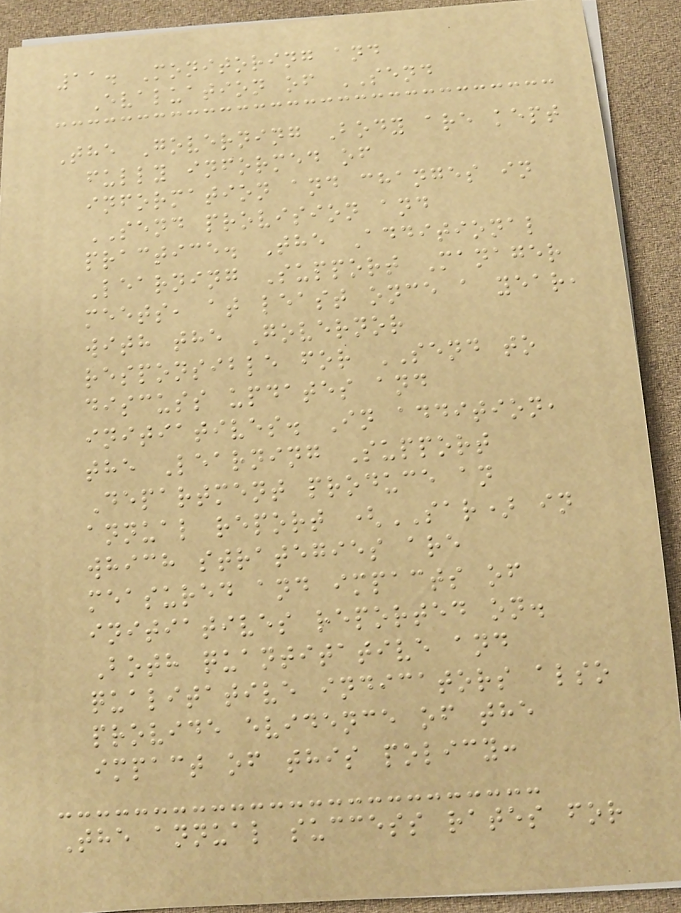11. Monitoring and
Evaluation of SEND
The Governing Body are kept
fully informed of
information and changes in
SEND provision and
practice. The Additional
Learning Support Manager
meets, at least once a year,
with the Governor
responsible for SEND to
discuss updates and
initiatives. In addition,
the Learning Support
Department produce an
annual report (SAR) in
which strategies are
measured and impacts of
initiatives reported on.
Both quantitative and
qualitative indicators also
provide evidence of the
impact of this policy:
The annual success rates for
